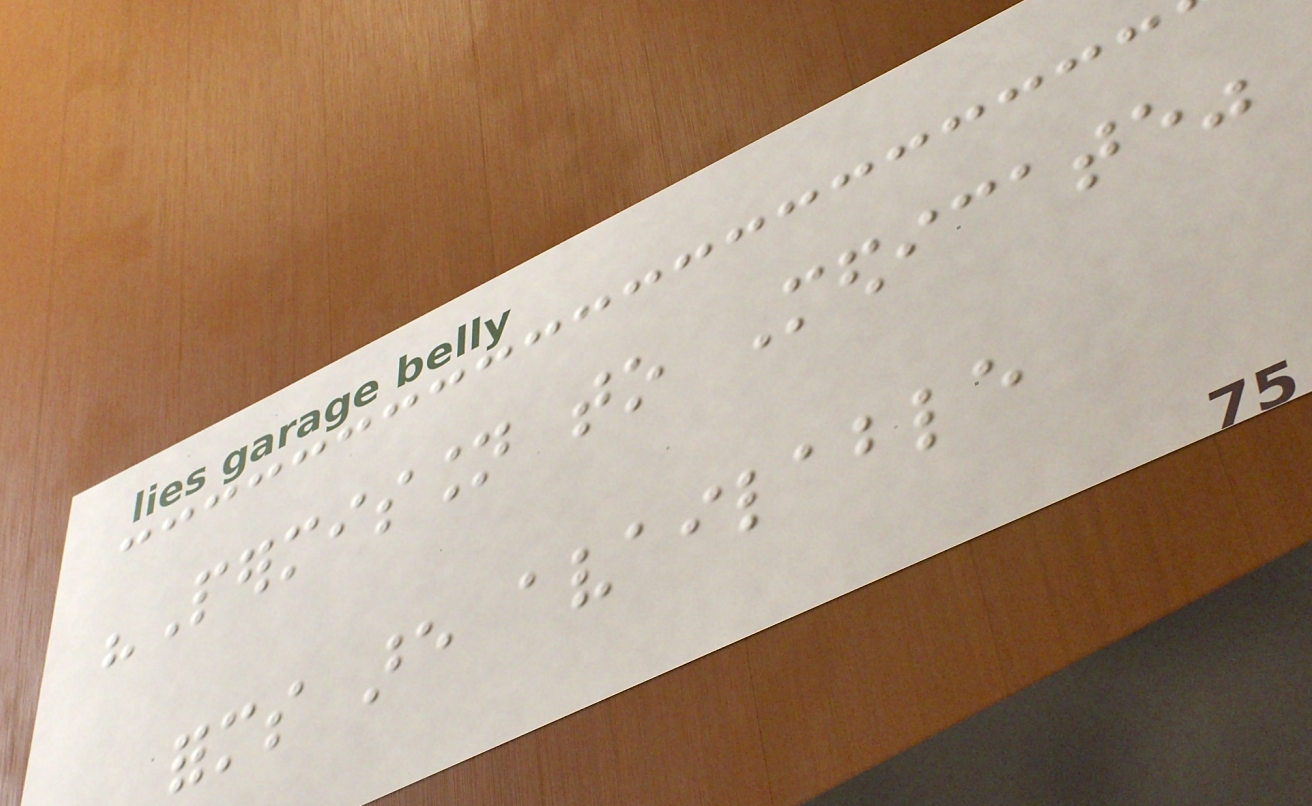"Permission to Medicate"
forms are available
